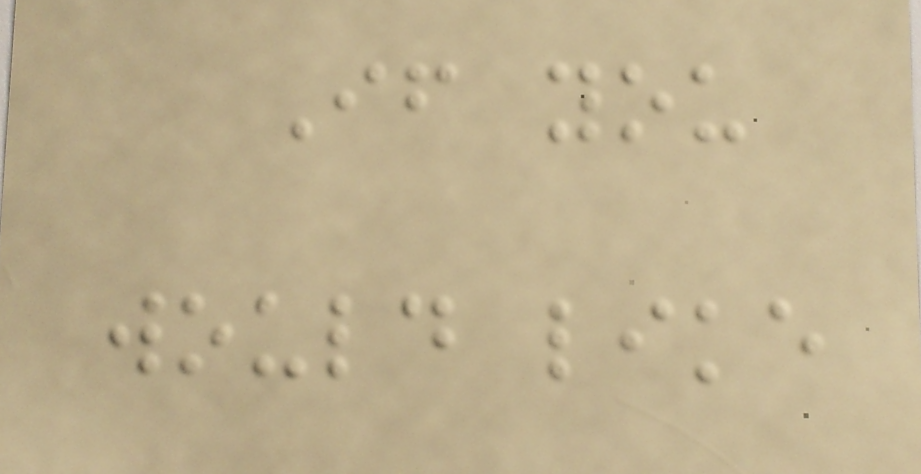If you
would like
